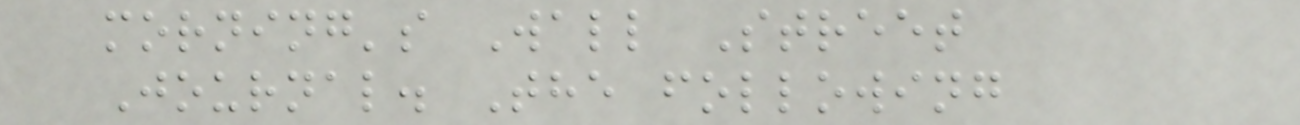morning's Wall Street
Journal. The following
